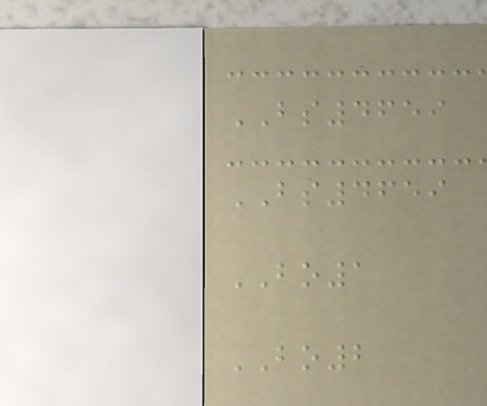BS4659
BS4659
BO1
BO2
